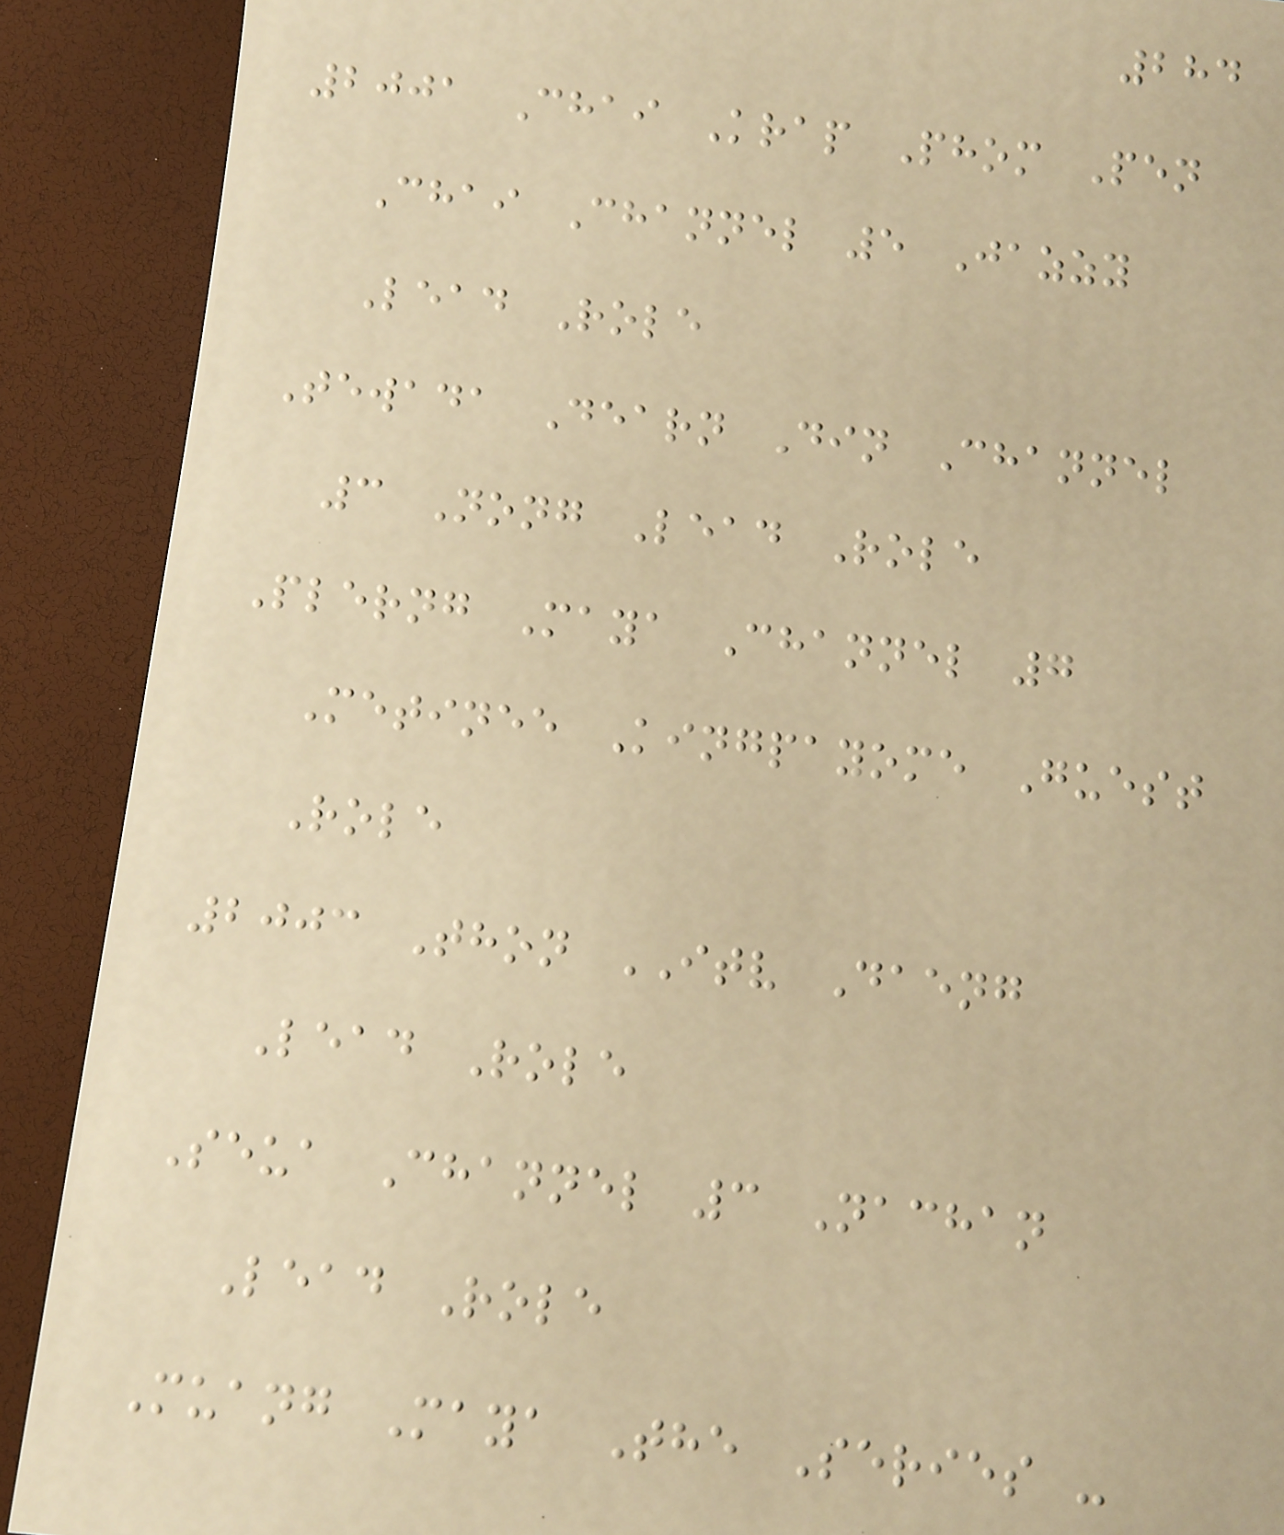284
2001 Chai Krap Phom Pen
Chai Channel 5 Jazzy
Lead Role
Tewada Dearn Din Channel
3 Nong Lead Role
Plerng Maya Channel 7
Metinee Kingpayome Guest
Role
2003 Thon ITV Daeng
Lead Role
Seua Channel 3 Nachan
Lead Role
Muang Maya The Series -
